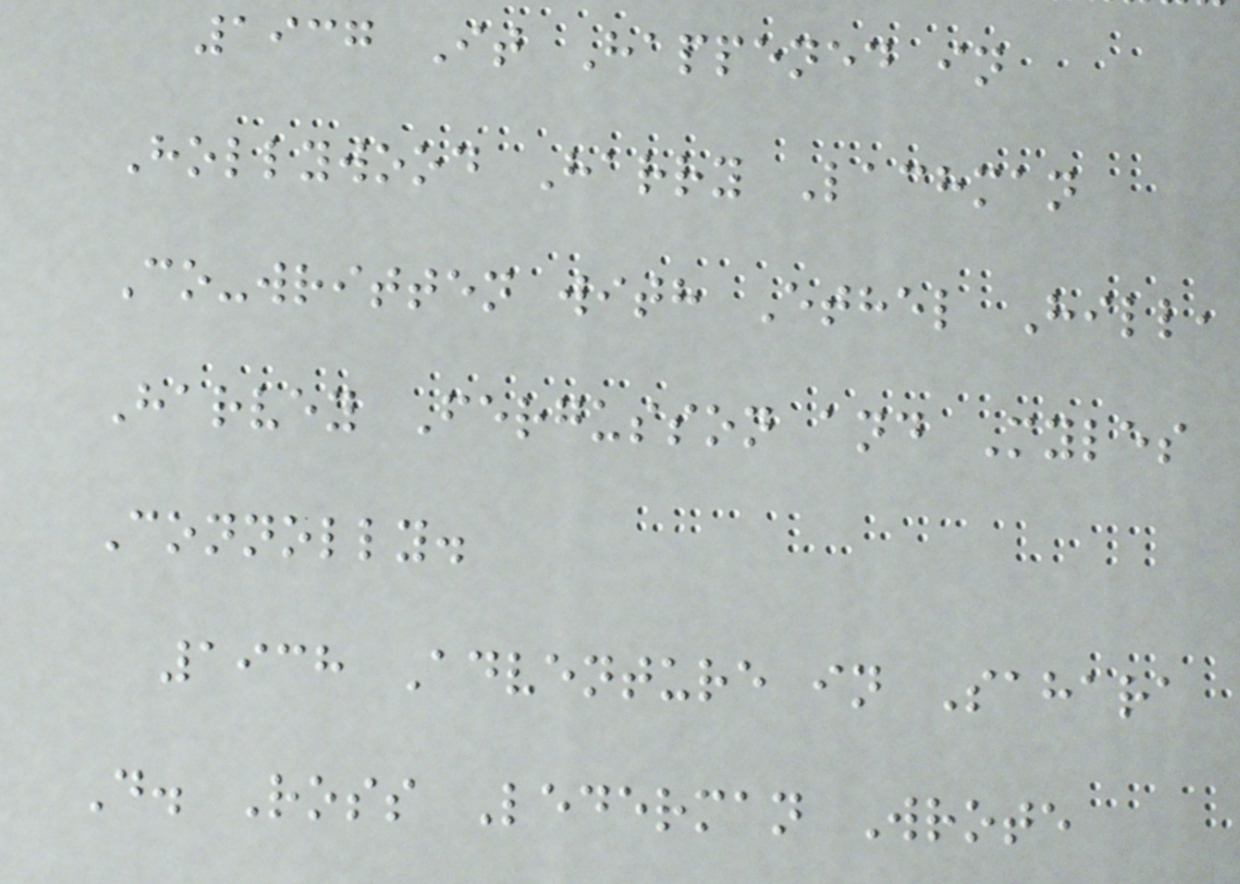1937 It Happened in
Hollywood Harry Lachman
Co-written with Ethel Hill,
Harvey Fergusson and Myles
Connolly.
1938 Adventure in Sahara
D. Ross Lederman Wrote
